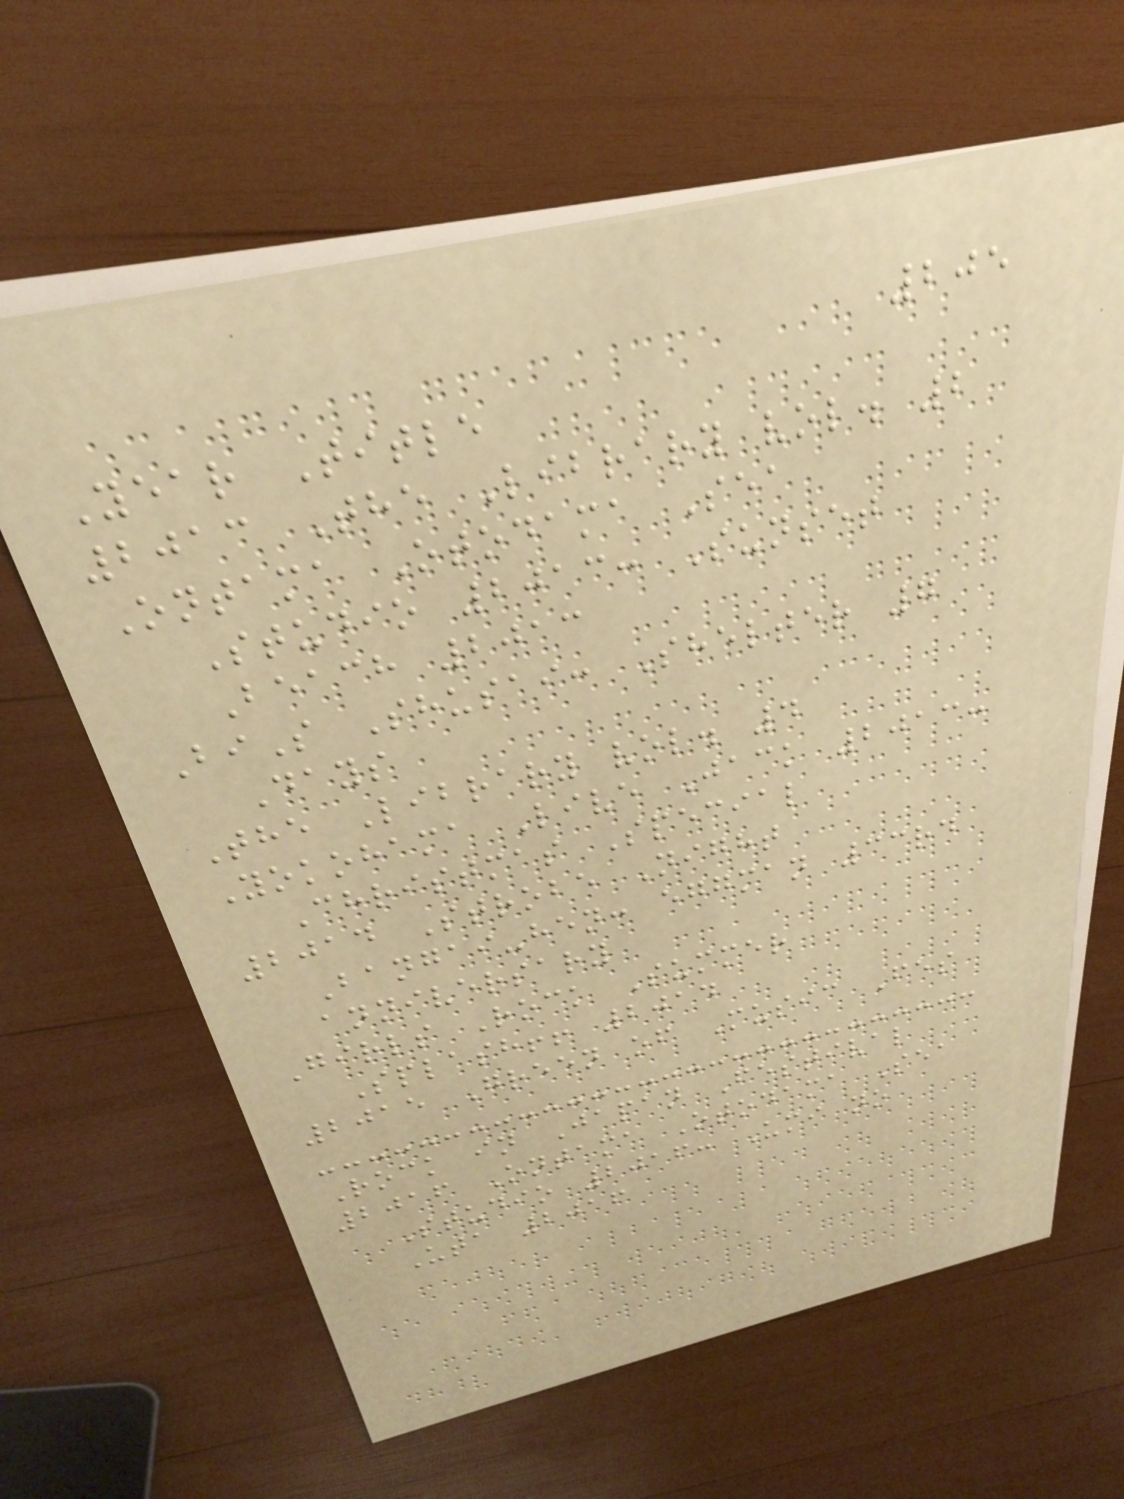205
Year Title
2013 The Library vol. 2
Ontama Otodama Sea
Studio 2013: Sunset
Beach 2013
BiS Shusai: Shelter 7
Days
The Library vol. 4
Yokohama Live Jack 2013:
Christmas Special
2014 Strobe Night
Bangai-hen: eggman 33rd
anniversary
Girls Rock Summer
Splash!! 2014
2015 Green of Music Fes
Rock in Japan Festival
2016 Ontama Otodama Sea
Studio 2016: Umi no
Uta 2016
